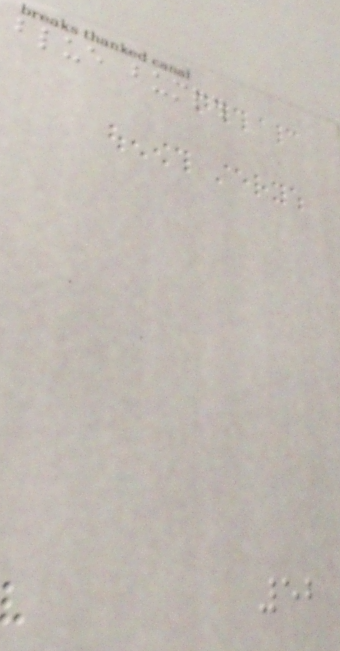blue bumper
52
